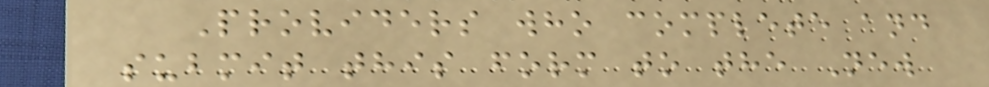Providers who complete and
submit this form to the New
